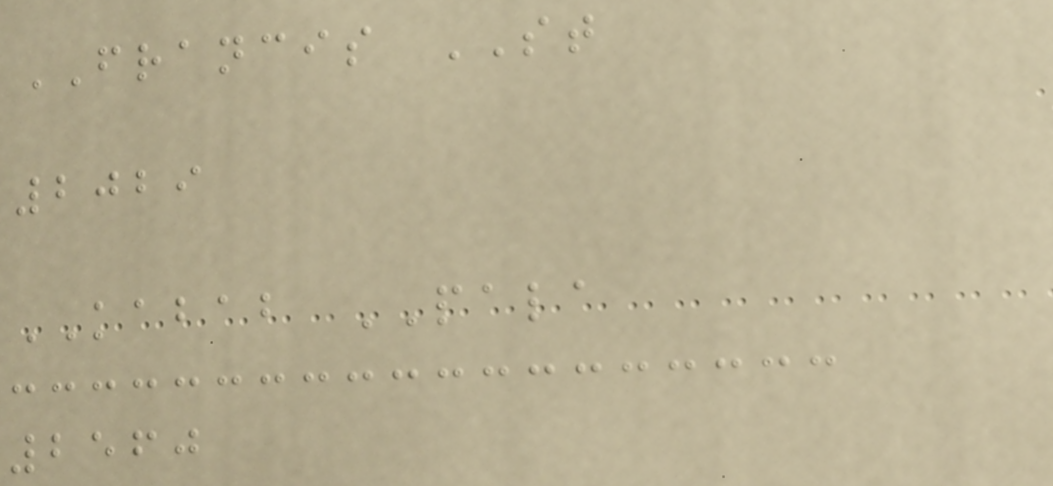FRANCIS ST
2029
KABAB PALA
2560
